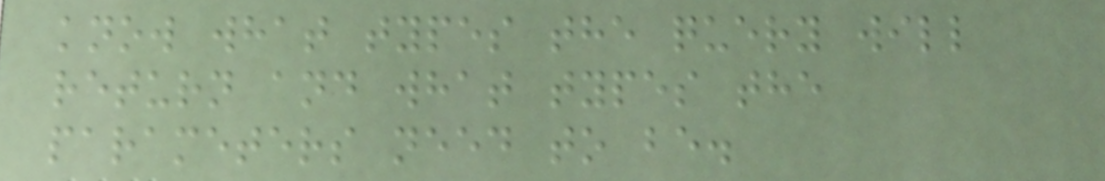know what types the query will
return and what types the
parameters need to be.
